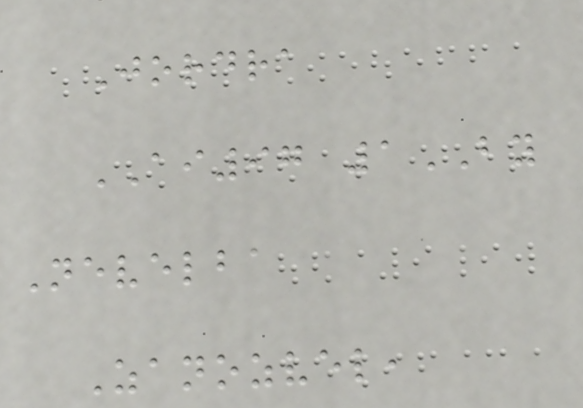Jordra
AI97 1BY
Nevelba
Zanozvel,
